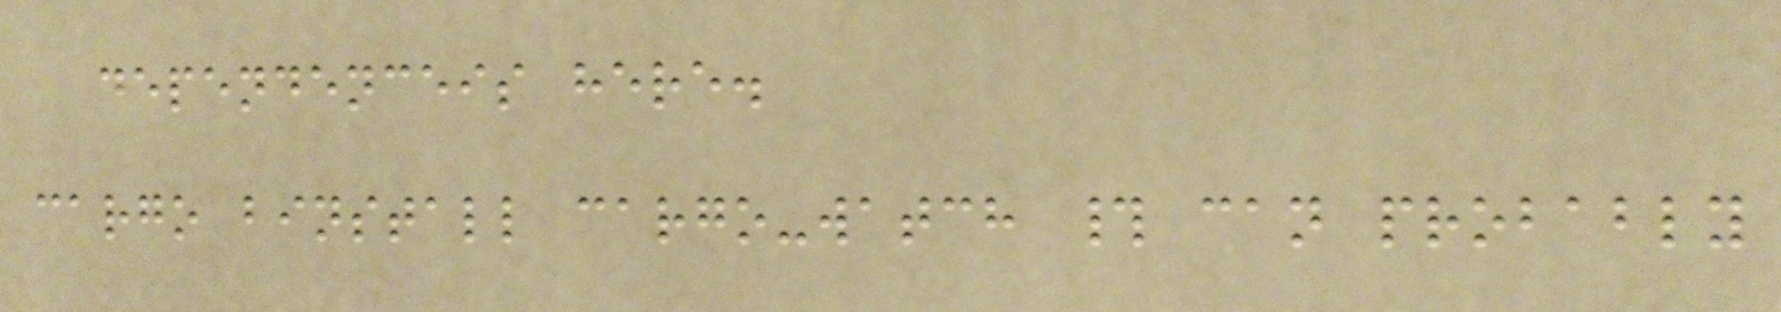dependenceis here.
cargo binstall cargo-watch # can probably
